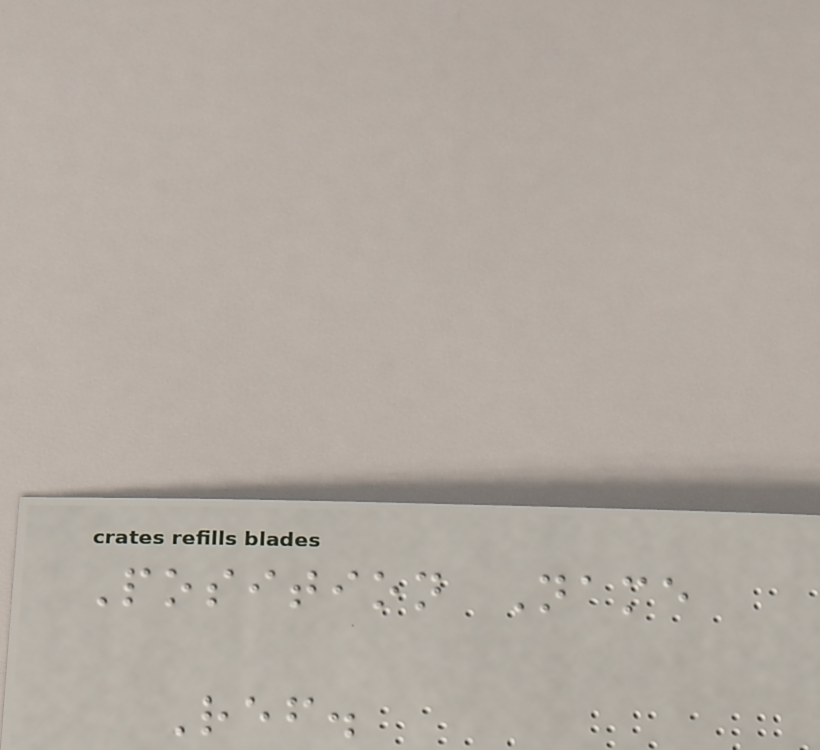Position Name
Ref.
